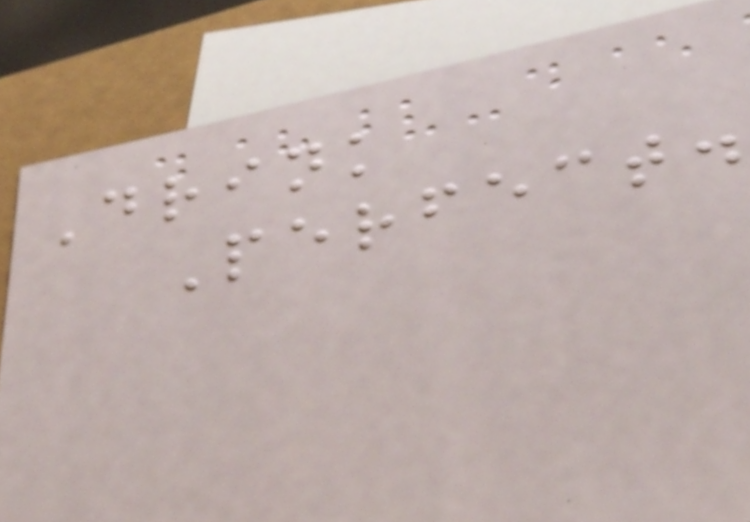Drink
Perfect.
